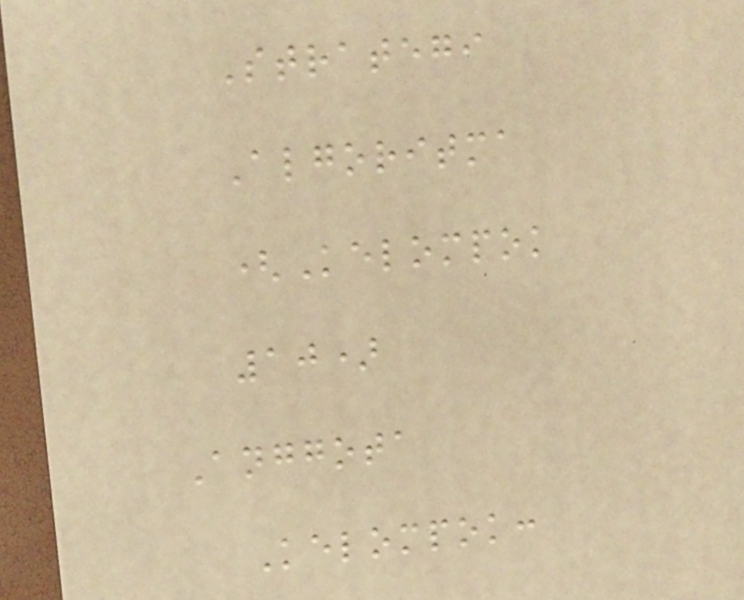Strategi
Algoritma
(Kelompok
10)
Anggota
Kelompok:
